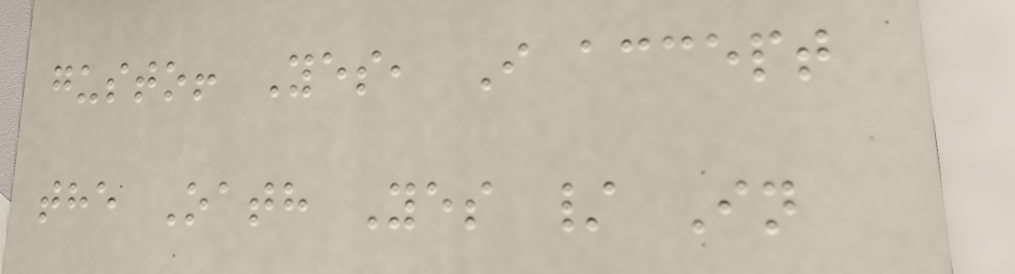gusto! Yes, I accept
the Oath Yes / In
